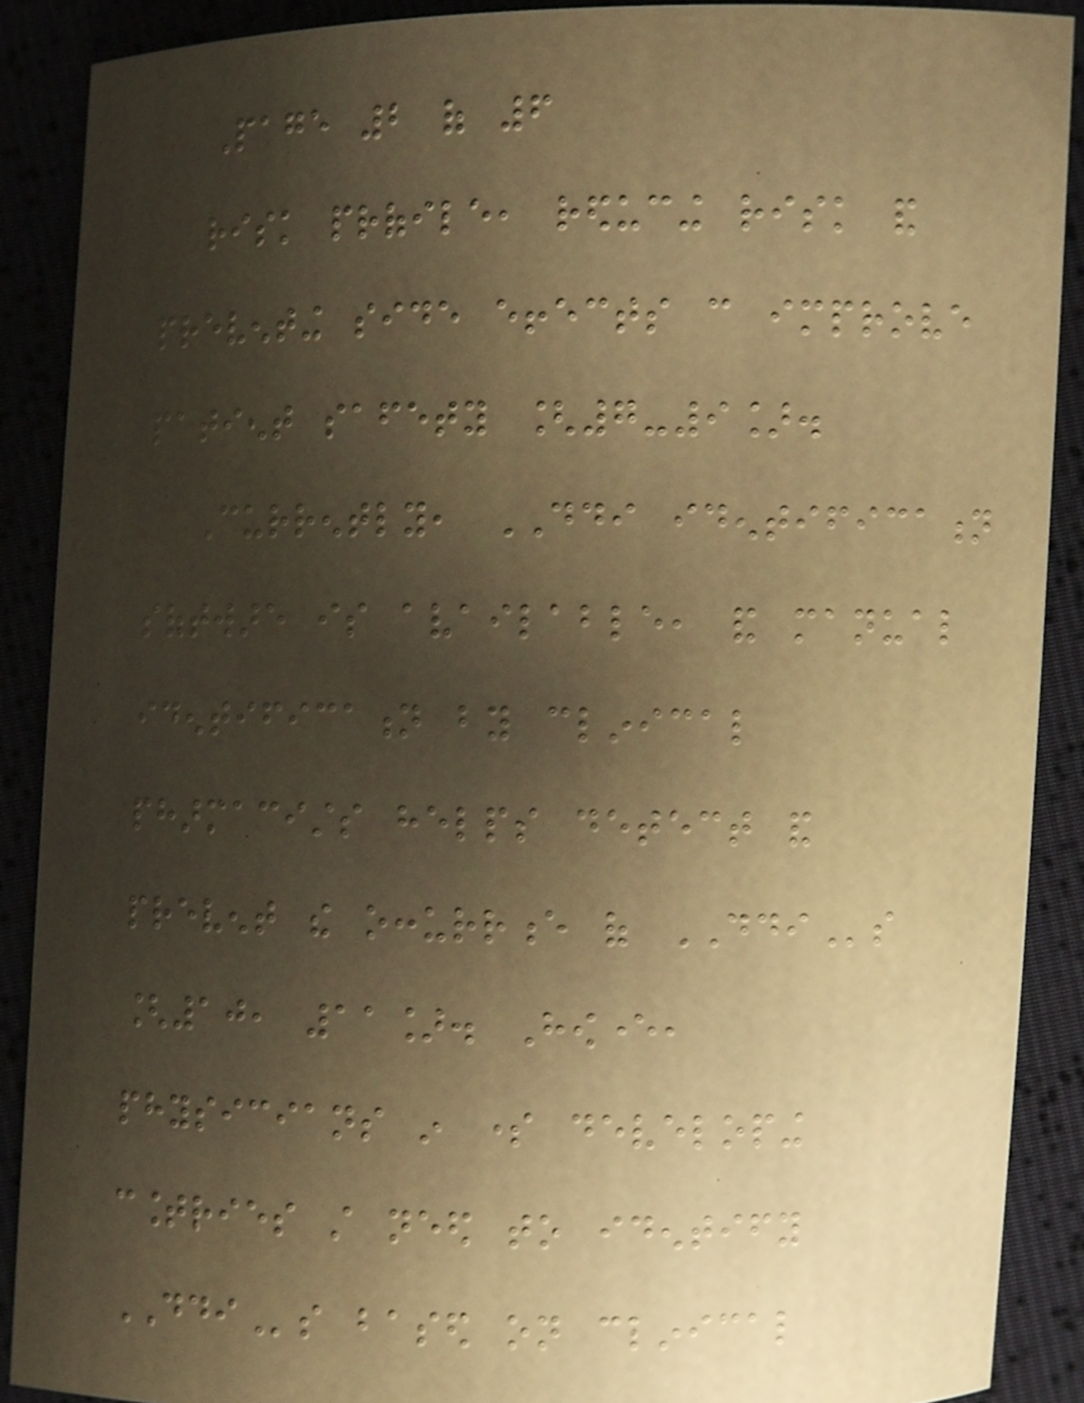Page 2 of 6
risk profile, reducing risk and
preventing side effects can improve
patient safety [7-9].
Currently, DDI identification
software is available, and manual
identification by clinical
pharmacists helps detect and
prevent the occurrence of DDIs
[10, 11]. However,
physicians in some developing
countries still need to identify
DDIs based on clinical
